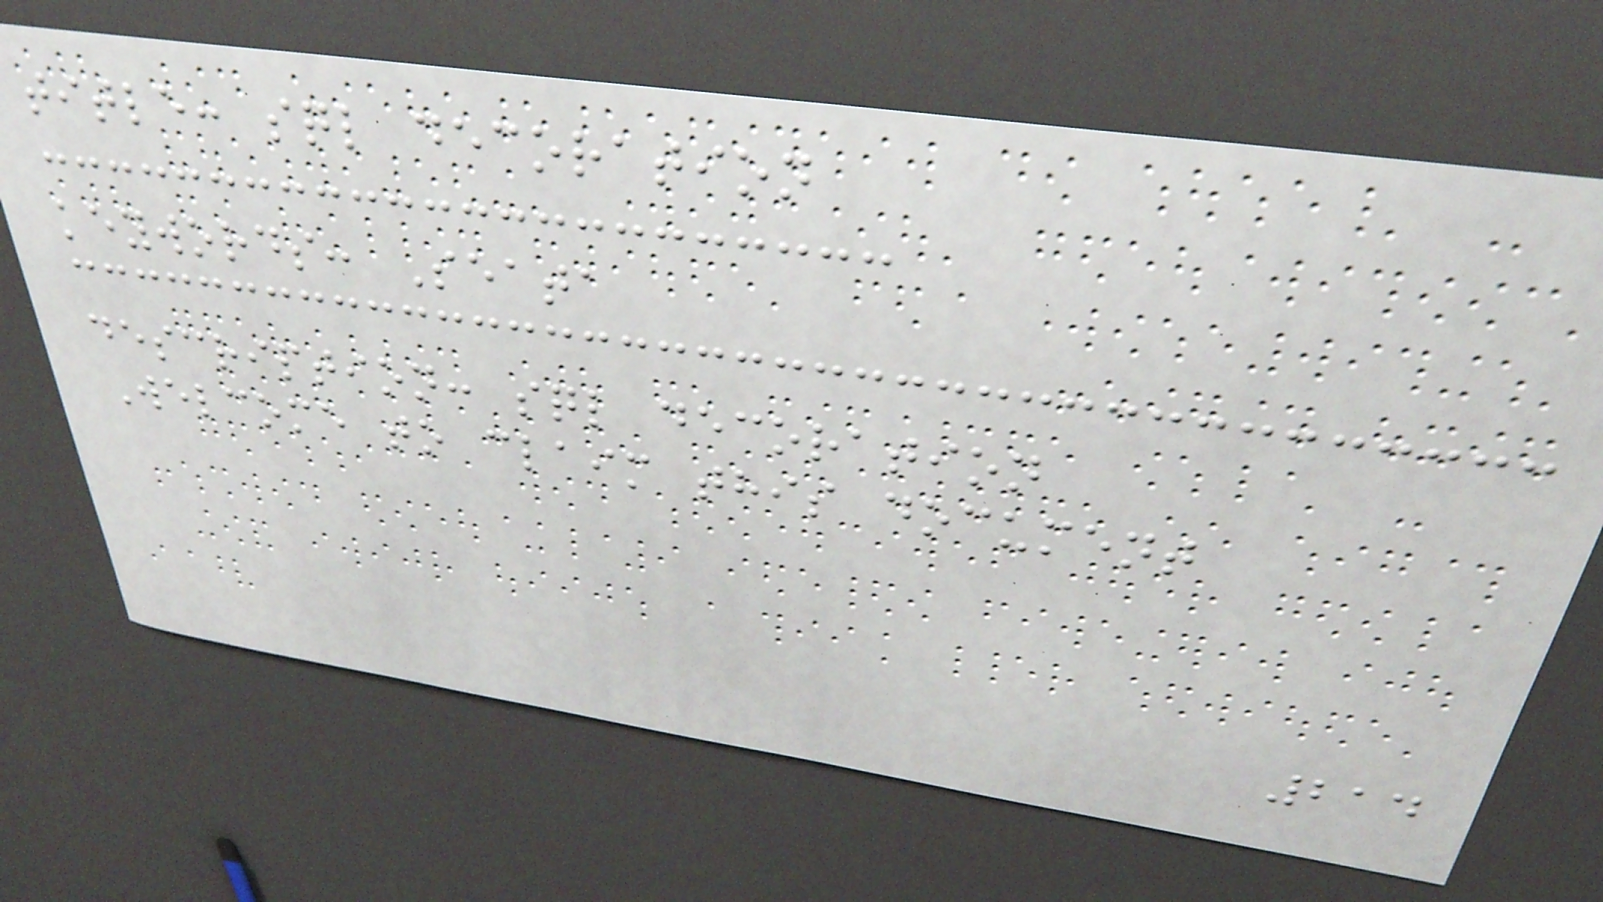title: sql decoration
keywords: Seata
description: sql decoration
Welcome to claim this document
214
